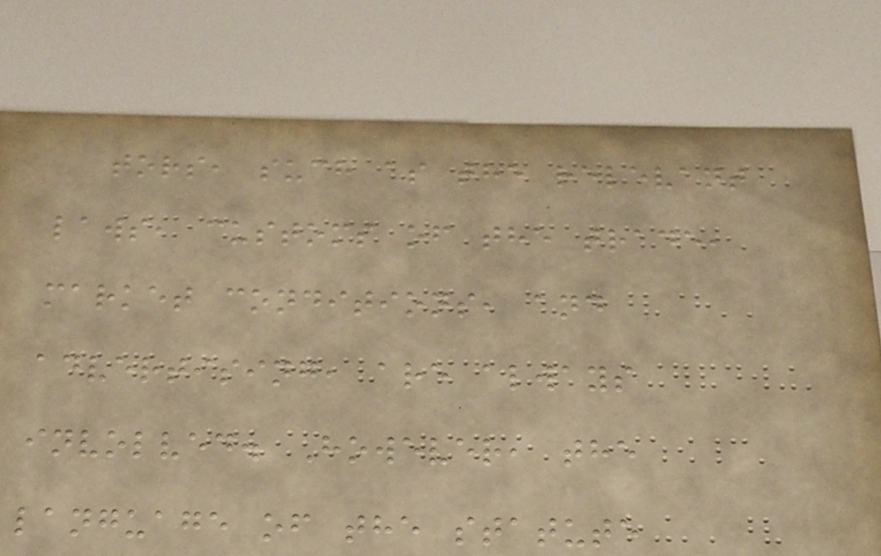tors, such as the relevant
laws, customs of the trade,
market conditions, and
advertising, are always
involved. However, the
language of the statute
